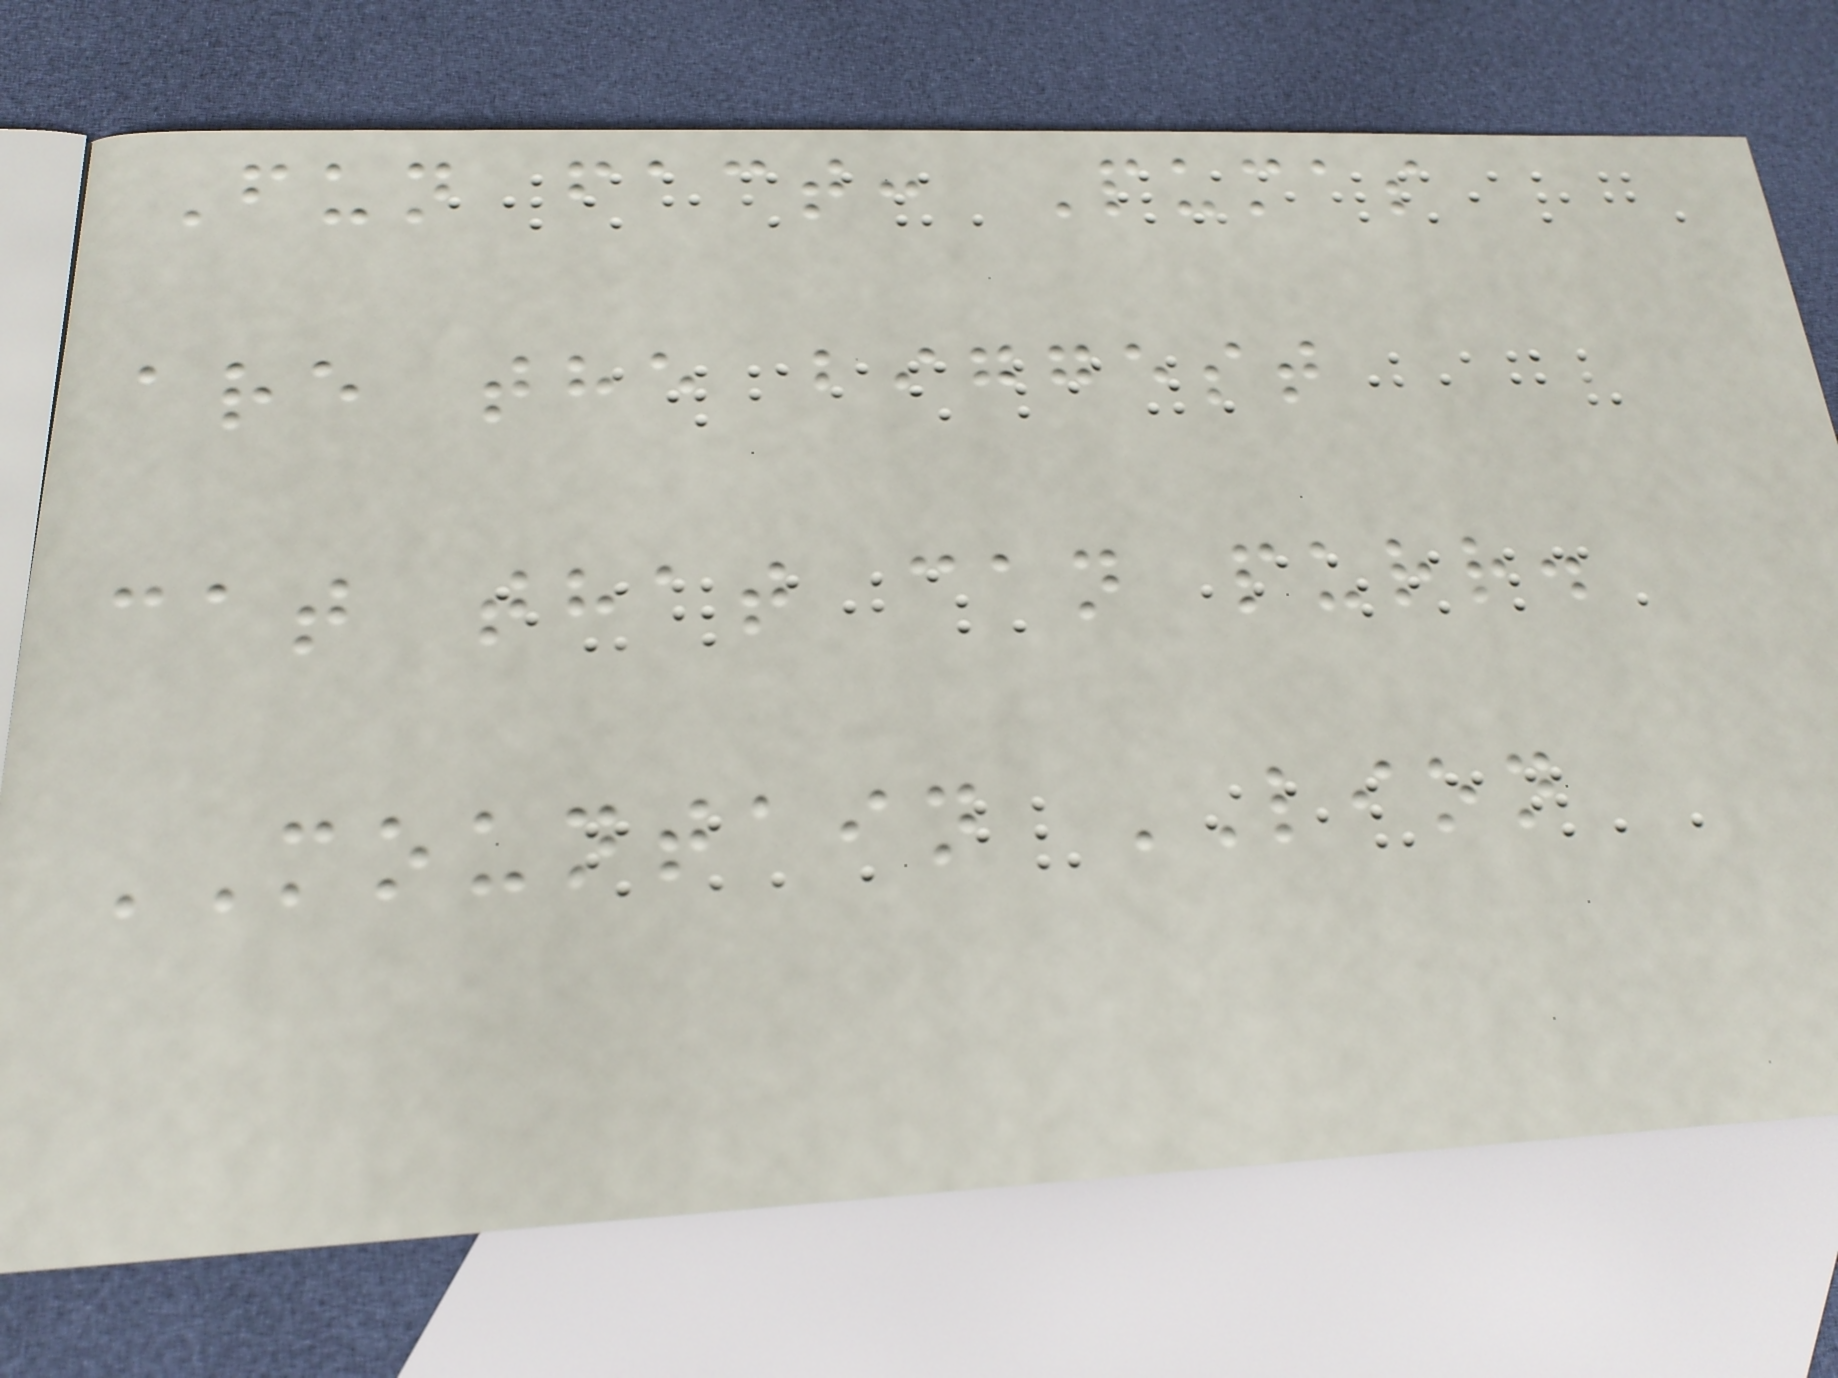Fun fact: Pumas
are the biggest
cat that can purr.
MOUNTAIN LION
